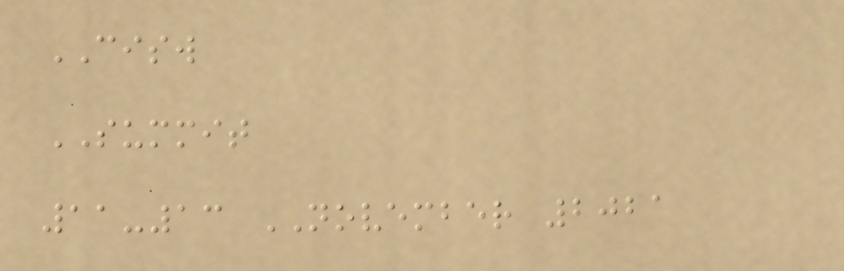CISW
SUMMIT
11-13 NOVEMBER 2021
